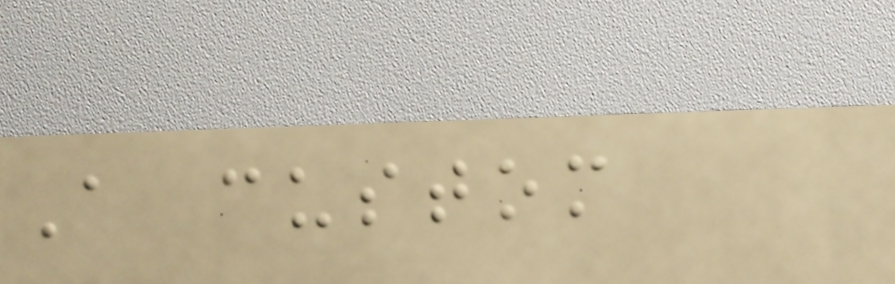A custom
